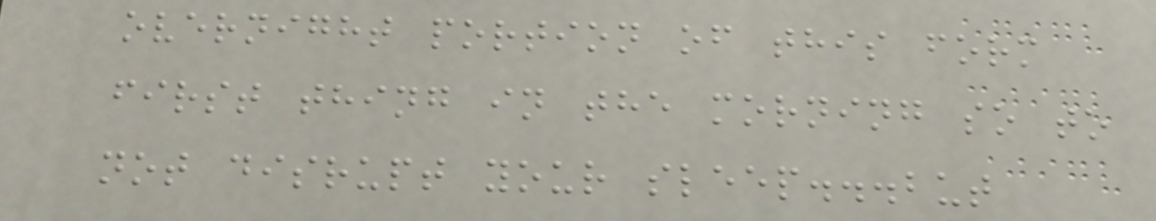overnight portion of this form
first thing in the morning so to
not disrupt your sleep...but
